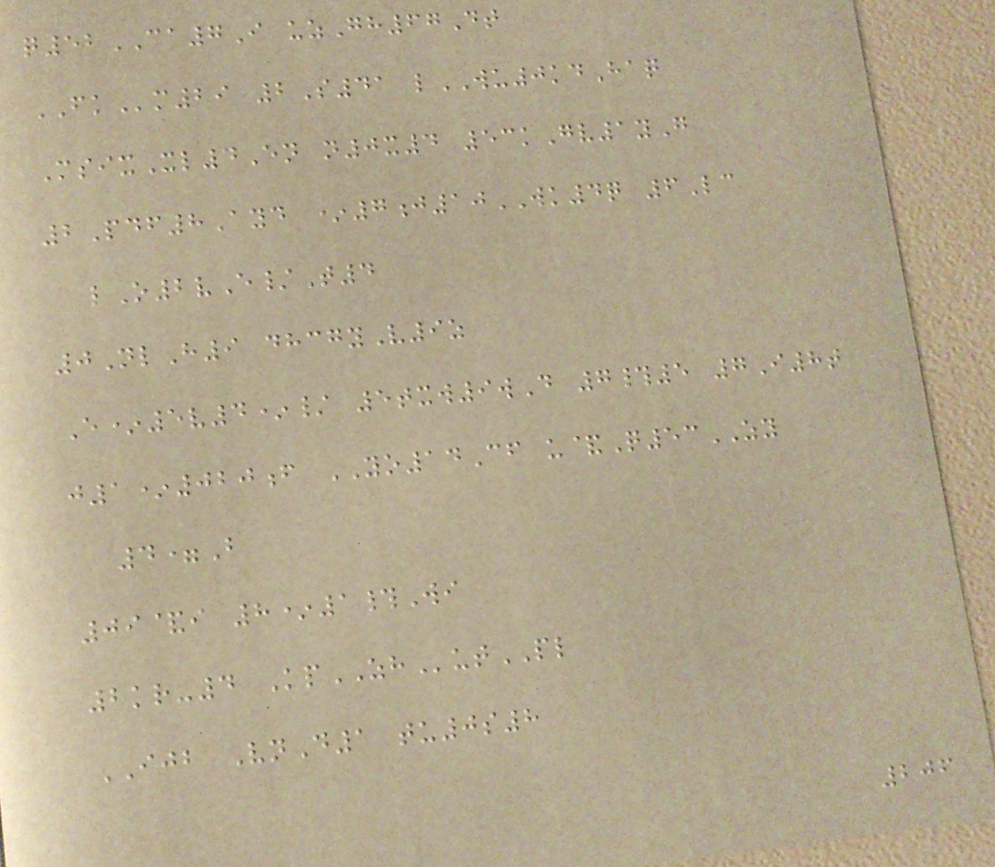q52CA7I uzGh67Dt
FKm29 2S41 lWU0kdHaq
MsixXl4En n0x4 53kGv1yG
2Pdf8Ayd *7j10WK4q 6Lc
lO2vE/T4
0NlH9 dhcgyV9z
E*5v4*/ 5txw9wD 7#5 7I8t
j1*020f YO14Cf u&Q53ZY
4=B
09&i 8*1#Wi
2kr-4 KpZHutPL
IJB VnD1 tu0s8
206
